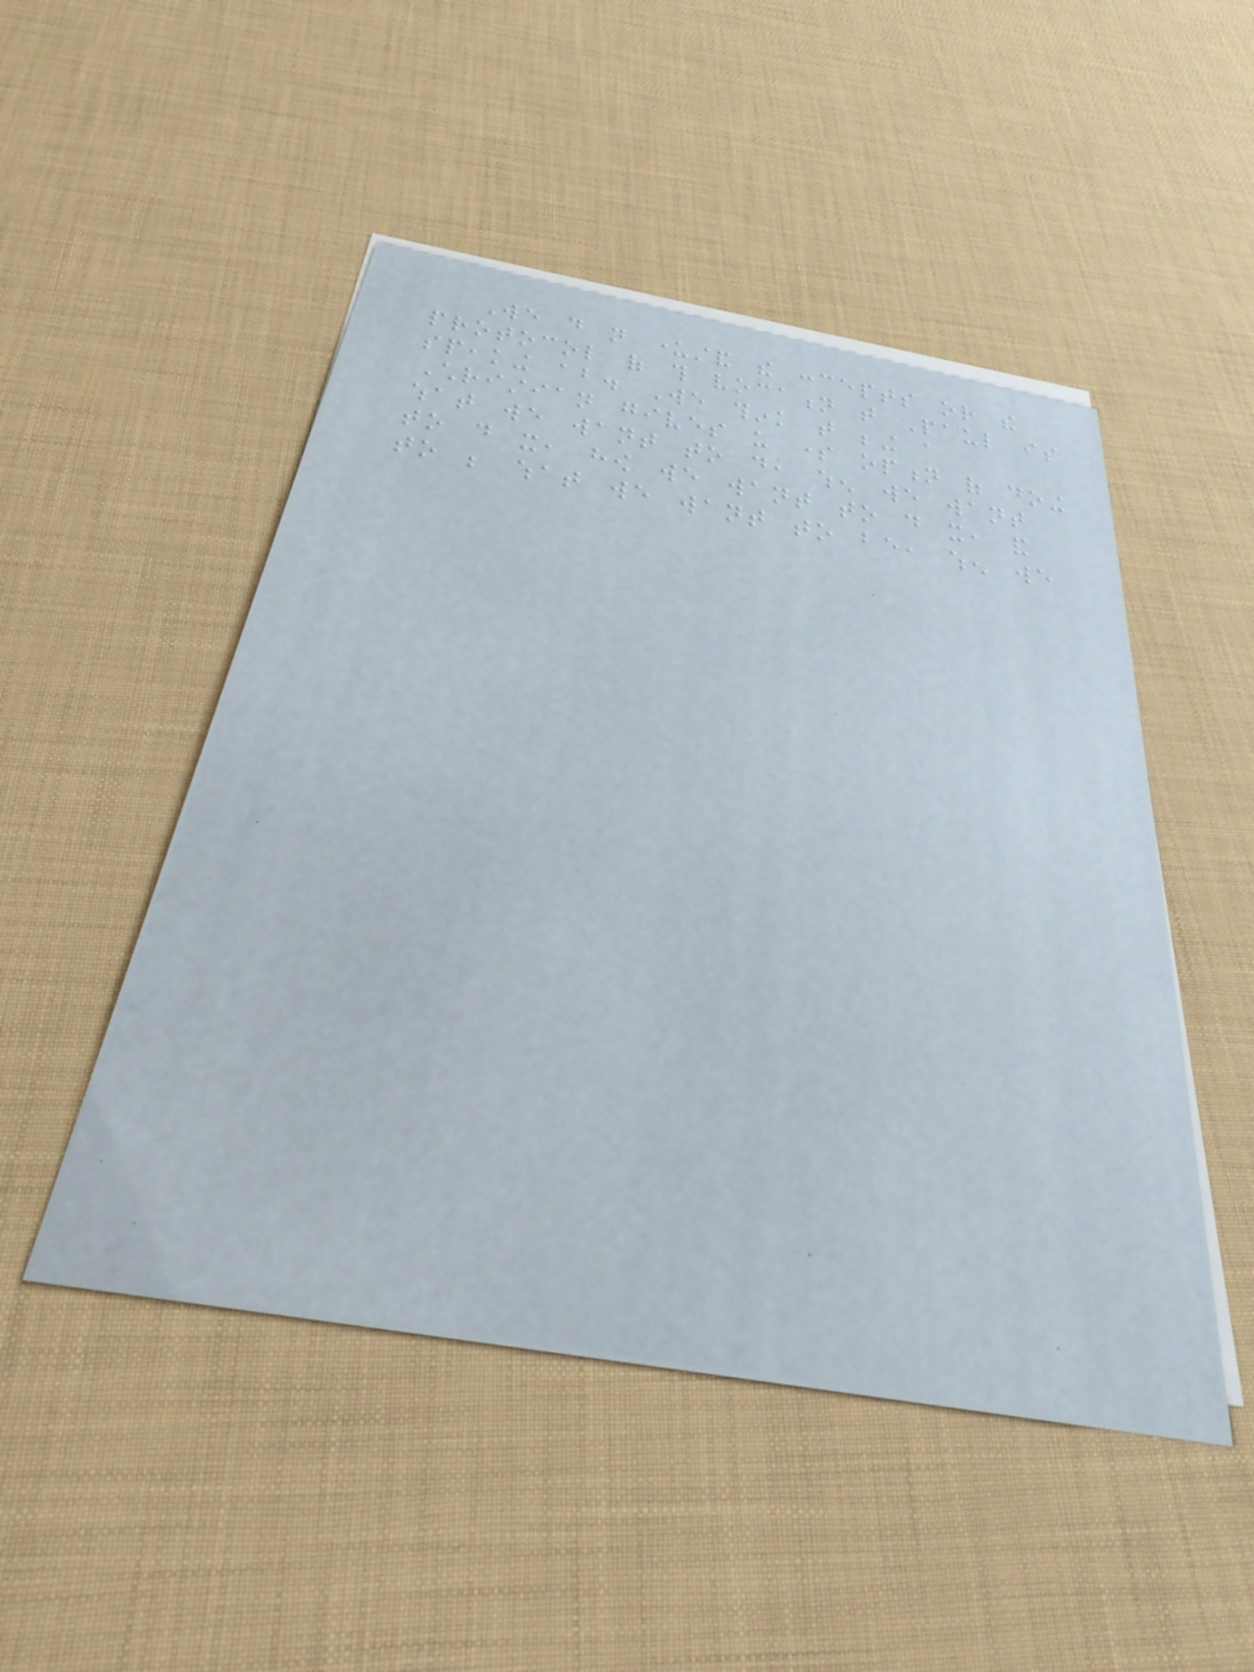We do not understand the concepts or the
protocol of this vocation that Paul is
speaking about. We think that being a
Christian gives us some option of doing
what we want to do, when we want
to do it, how we want to do it, and
to be what we want to be, when we
